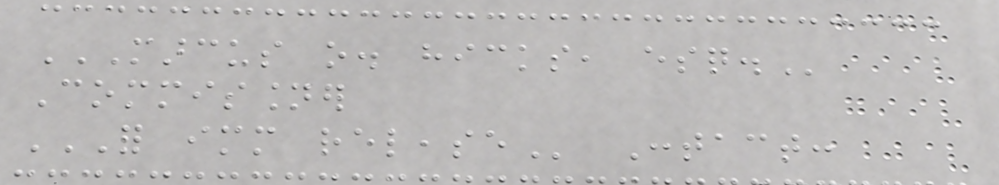MARCUS O. HICKS, ESQ.
Commissioner
FOR IMMEDIATE RELEASE Contact:
